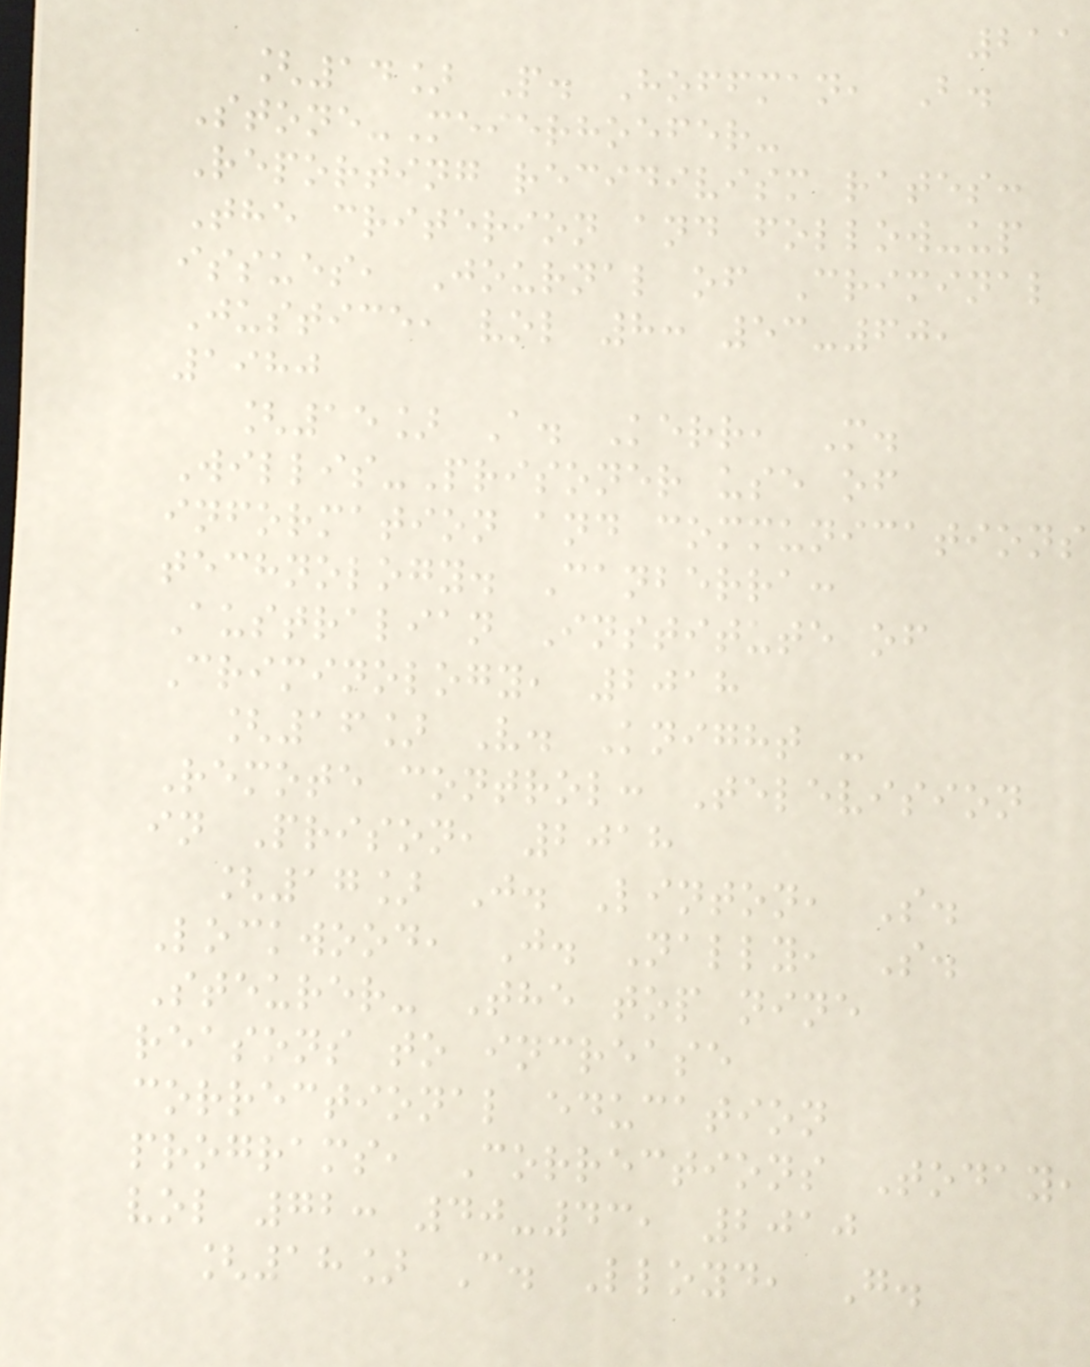211
[14] P. Hoffman, B.
Stone-Meierhoefer-
Reporting recidivism rates:
The criterion and follow-up
issues, Journal of Criminal
Justice, vol 8: 53-60,
1980
[15] A. Kerr, M.
Willis-Prisoner use of
information and communications
technology. Canberra:
Australian Institute of
Criminology, 2018
[16] V. Knight -
Remote control: Television
in Prison, 2018
[17] J. Linton, S.
Lockwood, J. Nally, S.
Steurer- The top nine
reasons to increase
correctional education
programs, Corrections Today,
vol 72: 40-43, 2010
[18] C. Lloyd, G.
